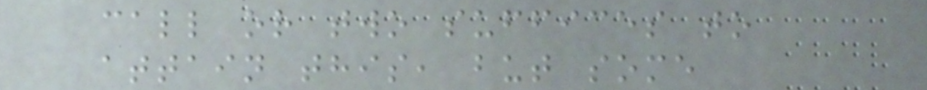call or two suffices to
attain this, but some
